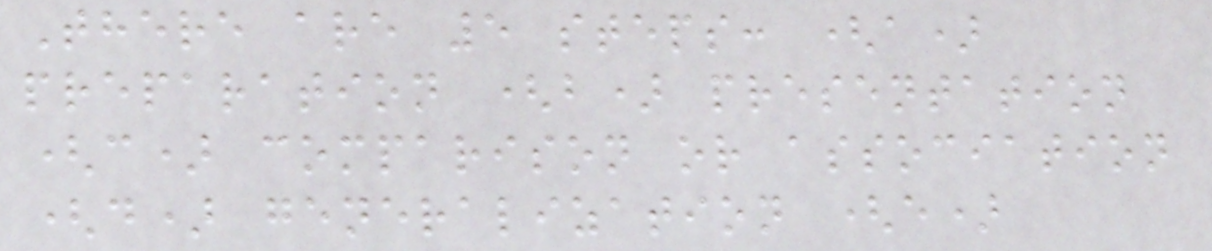There are 5 steps: (a)
preparation (b) presentation
(c) comparison or association
(d) generalization (e)
